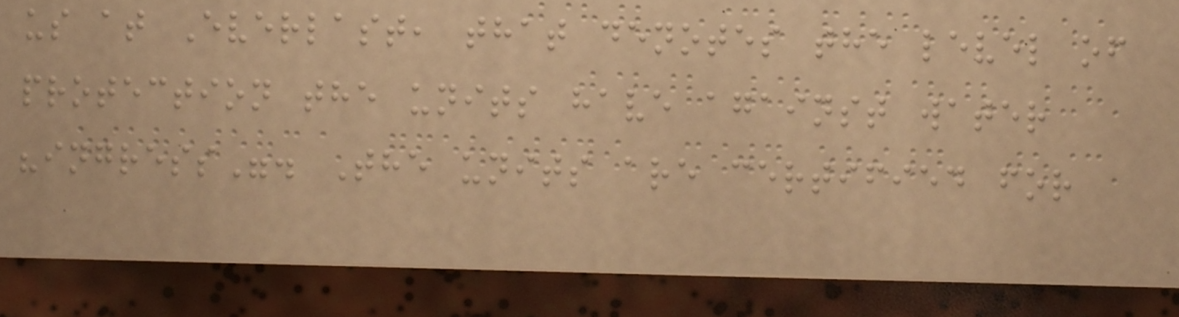us at Everlast, that denotes the level of
protection the units have against water
"ingress". The units are certified for
